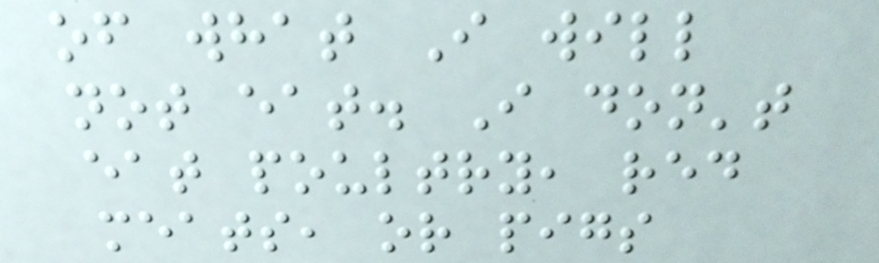of what I will
not eat. I don't
eat poultry, red
meats, or pigs
